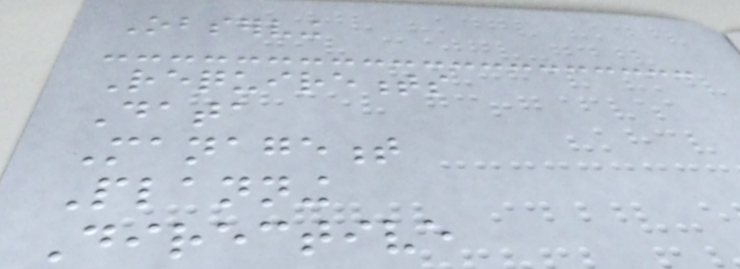Observing
Requirements
Data
Management
Planning
Directive
